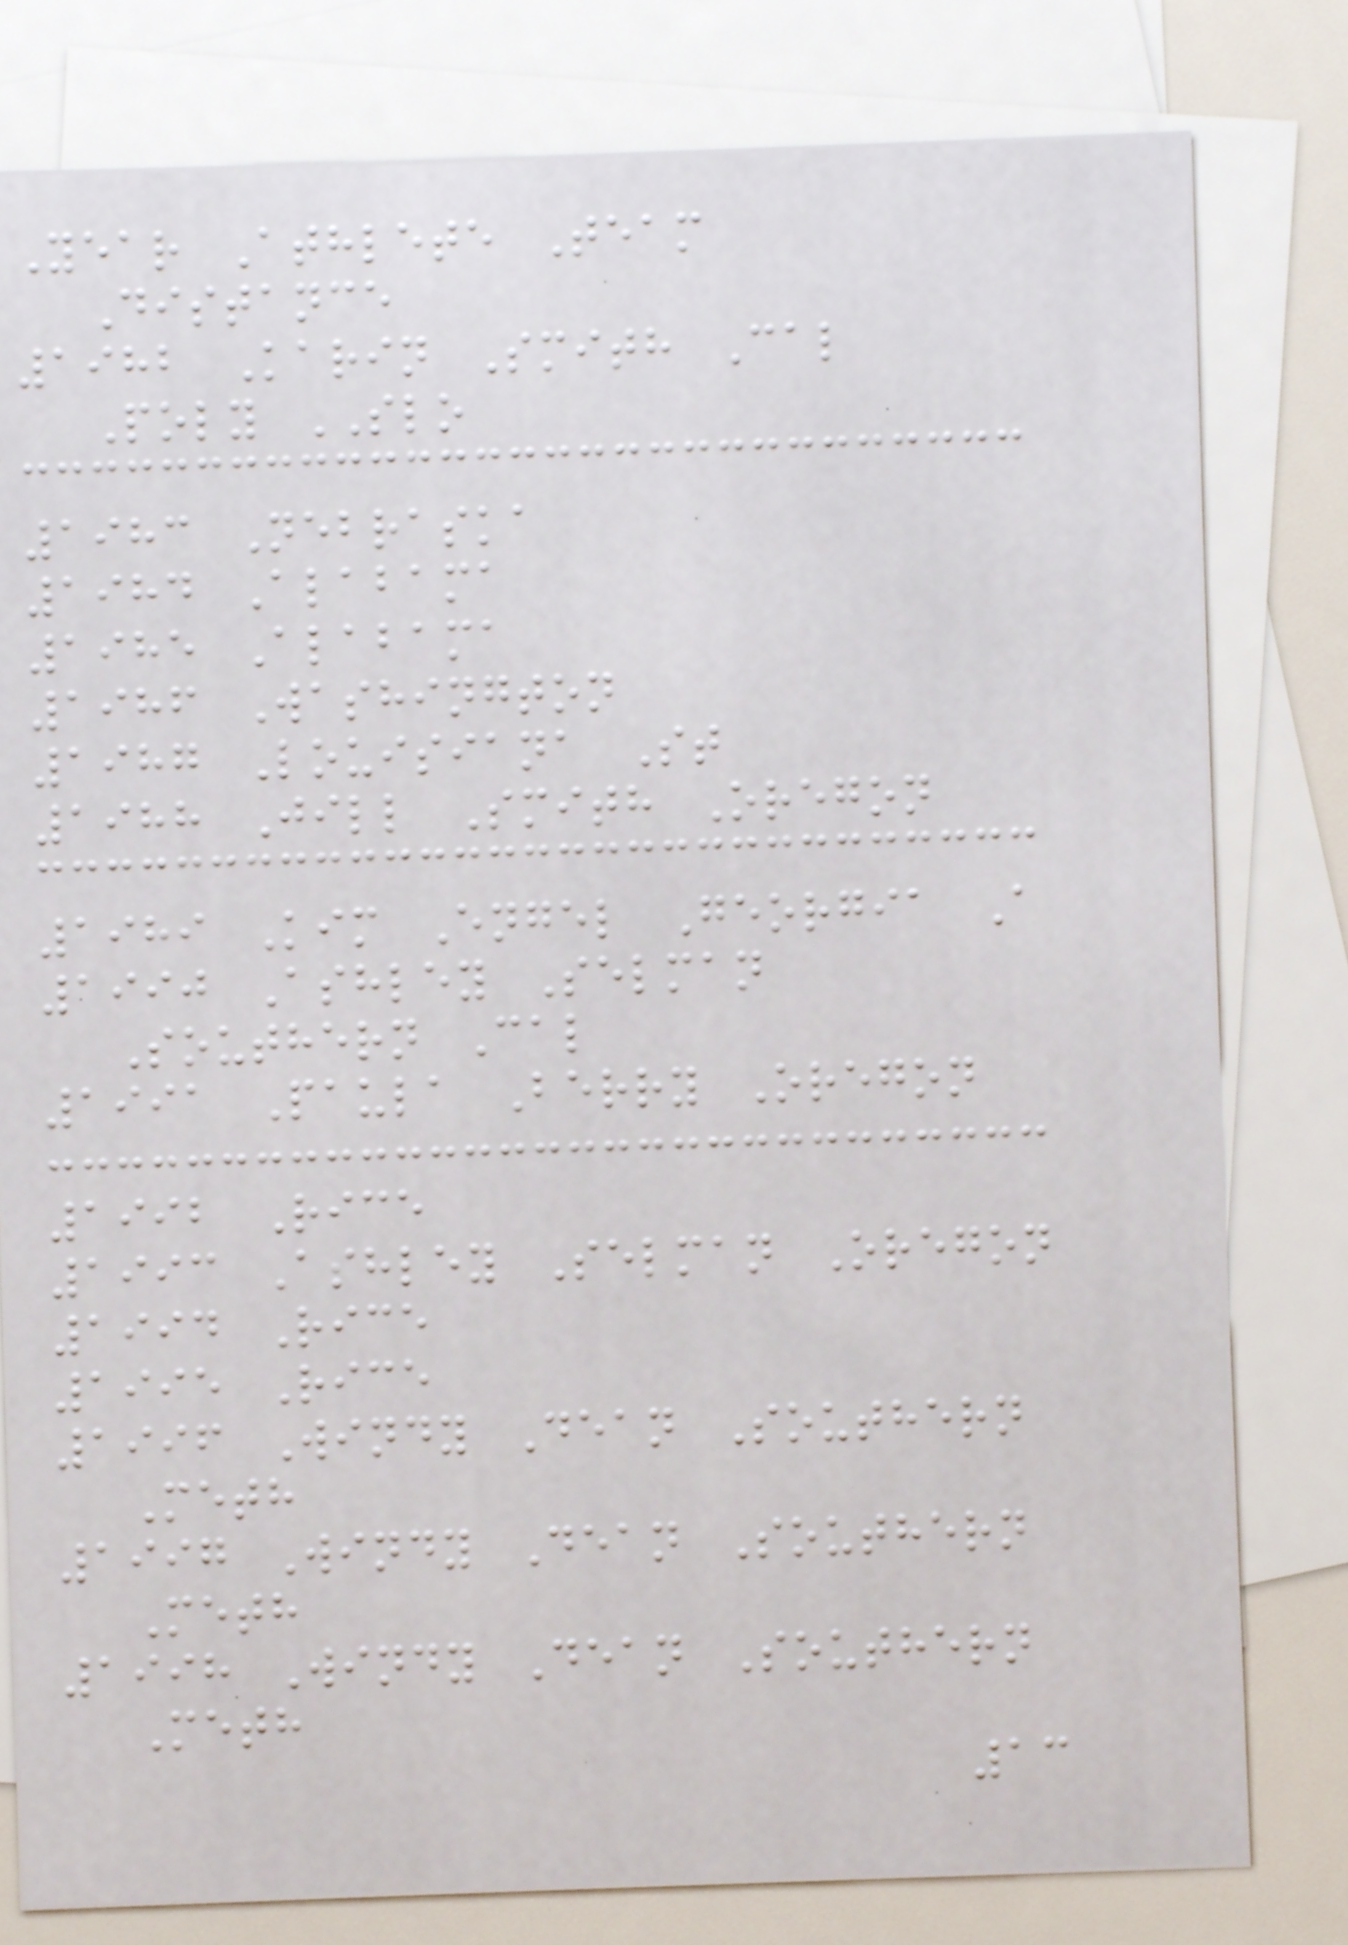Year Athlete Team
Distance
1982 Karin Smith Cal
Poly SLO
1983 Nebraska
1984 Alabama
1985 Alabama
1986 Washington
1987 Louisiana St
1988 Jill Smith Oregon
1989 Kim Engel Georgia A
1990 Ashley Selman
Southern Cal
1991 Paula Berry Oregon
1992 Rice
1993 Ashley Selman Oregon
1994 Rice
1995 Rice
1996 Windy Dean Southern
Meth
1997 Windy Dean Southern
Meth
1998 Windy Dean Southern
Meth
13
